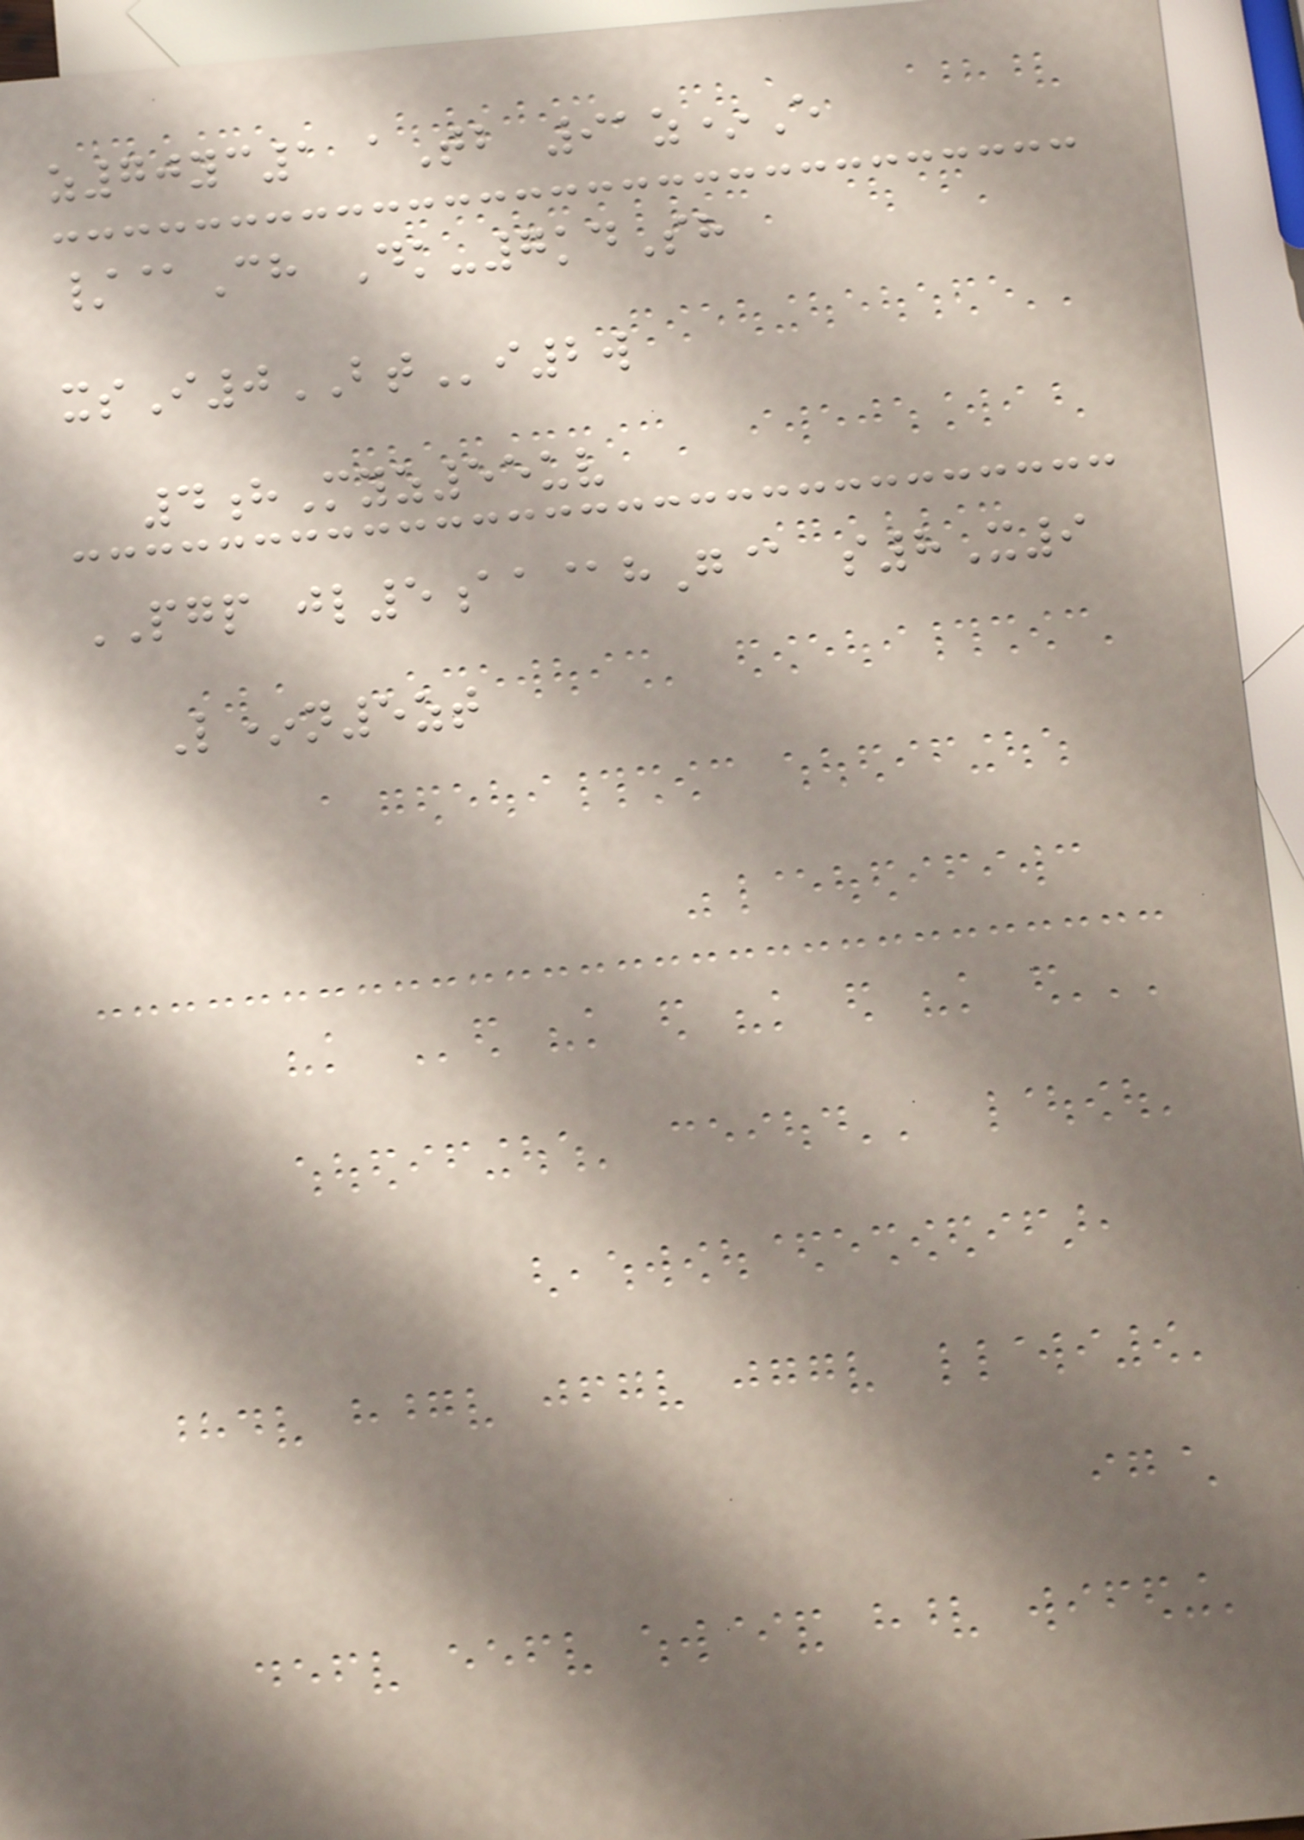z70yc1 aTb 91z*E
/@Ch Dk-7kdSh
xsI0BTi2w
4hMyz55uv
PGP jl5aa@hG@ s8X9
L*n5zt
